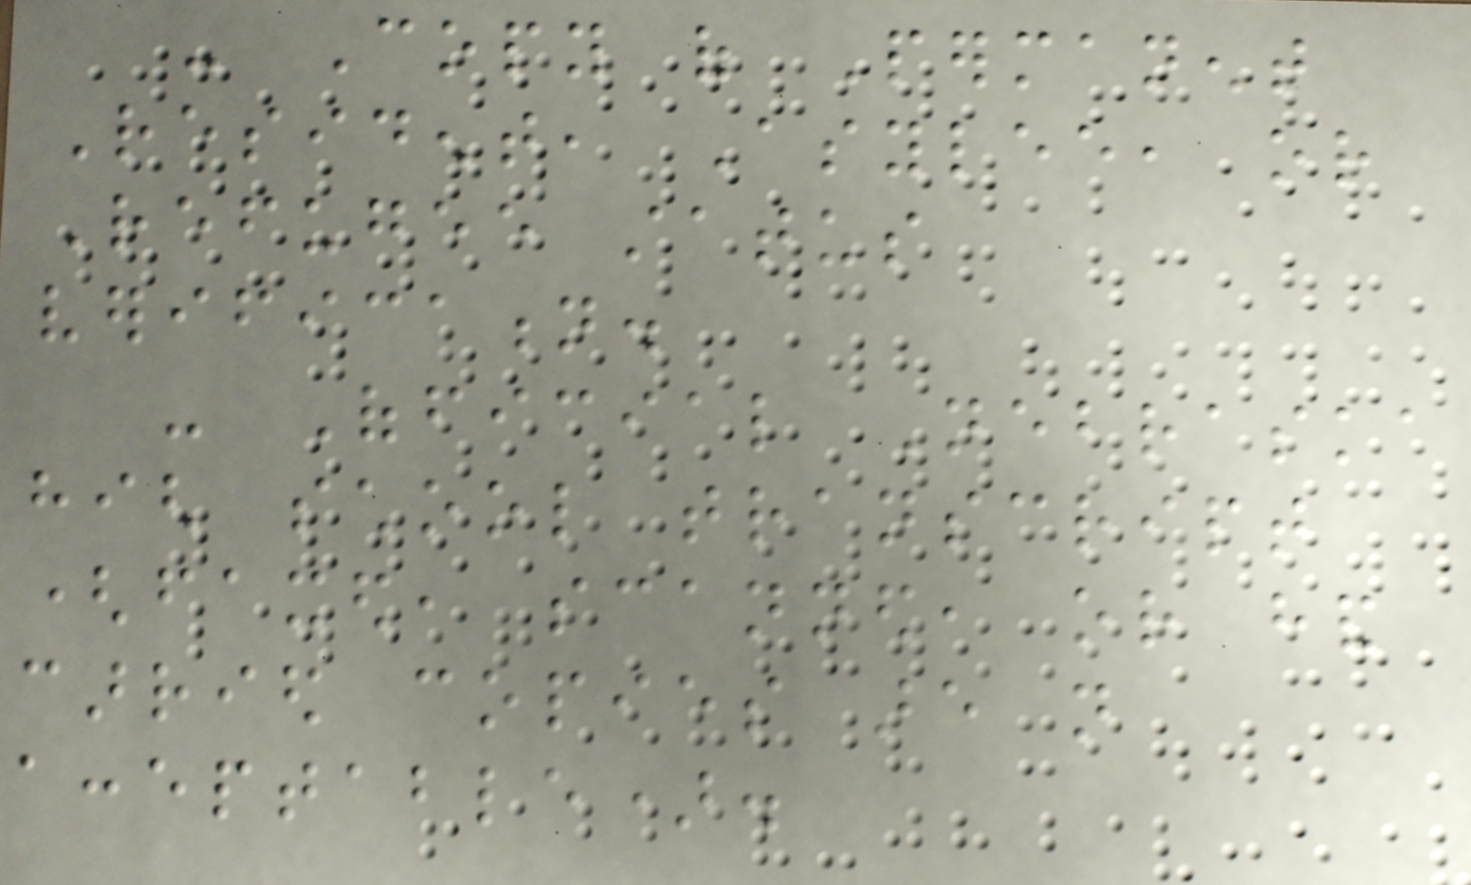- Copy of Permanent
Resident, Asylee, or
Refugee status
verification.
- Official Nebraska
high school transcript
(faxed, scanned, or hand
carried copies are not
acceptable).
